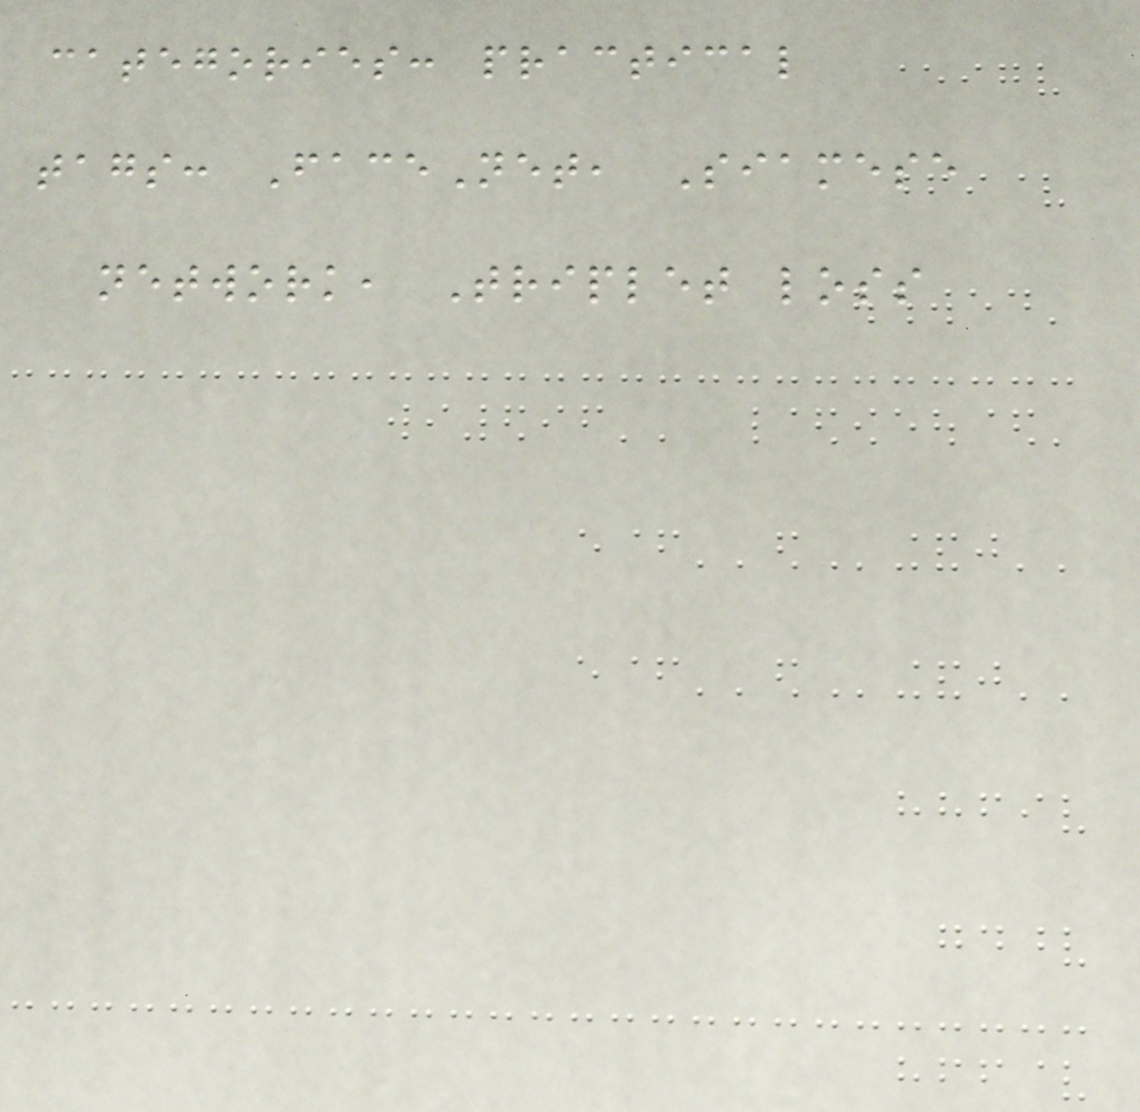categories: practical
tags: FaceNet, Siamese
network, Triplet loss
